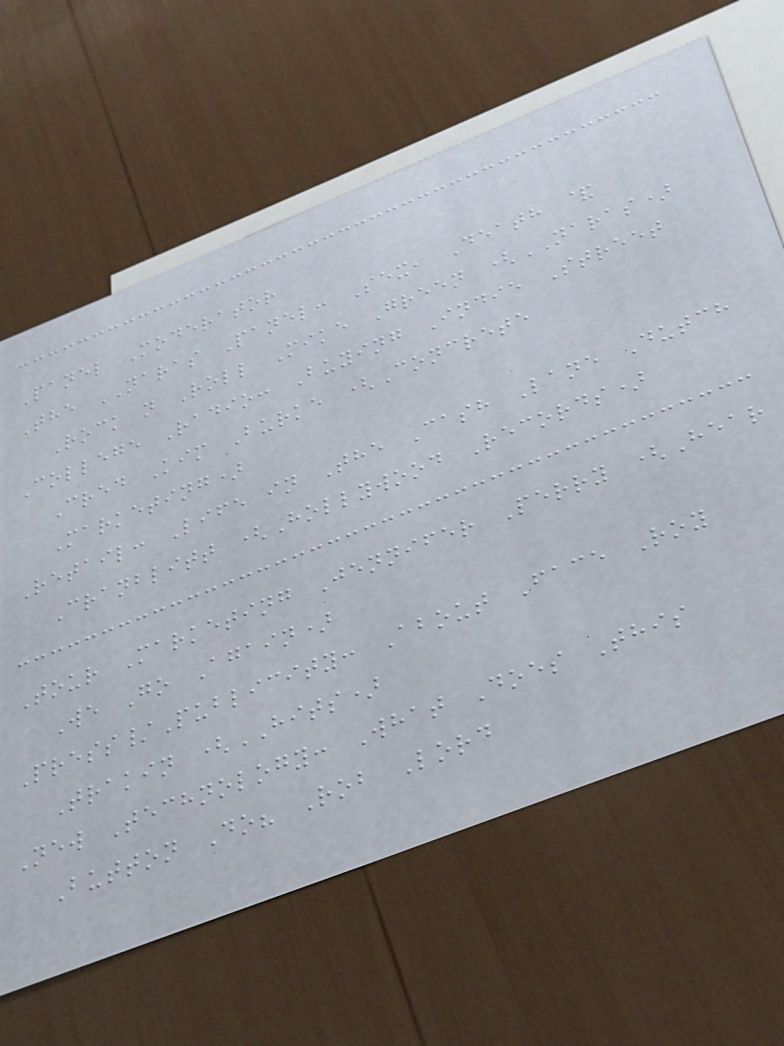Panel Moderator
The NARAS Panel: Sex, Death &
Rock n Roll Mike Green (NARAS)
College Radio: Buying Indie Street
Cred Kim Burke (Concrete
Marketing)
Retail: Life in The Cash Lane Dutch
Cranblitt (Hollywood Records)
Tour Marketing Jennifer Perry (Hear
We Go Again)
Press/Publicity: About Face Roy
Trakin (HITS)
New Technology: What Does This
Button Do? Rob Lord
